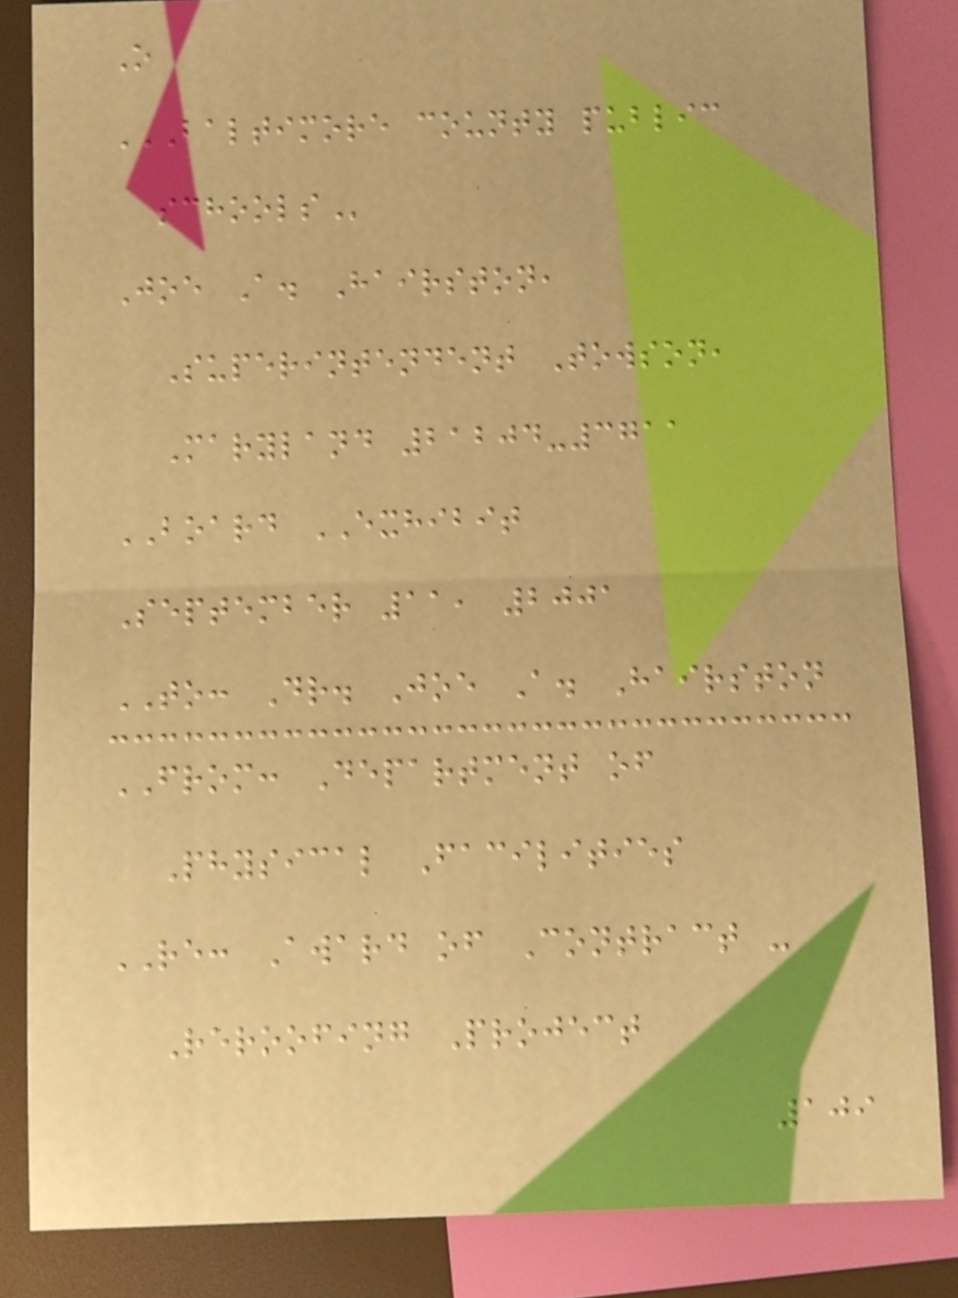O
BALTIMORE COUNTY PUBLIC
SCHOOLS
Joe A. Hairston,
Superintendent Towson,
Maryland 21204-3711
BOARD EXHIBIT
September 11, 2001
TO: Dr. Joe A. Hairston
FROM: Department of
Physical Facilities
RE: Award of Contract -
Reroofing Project
109
